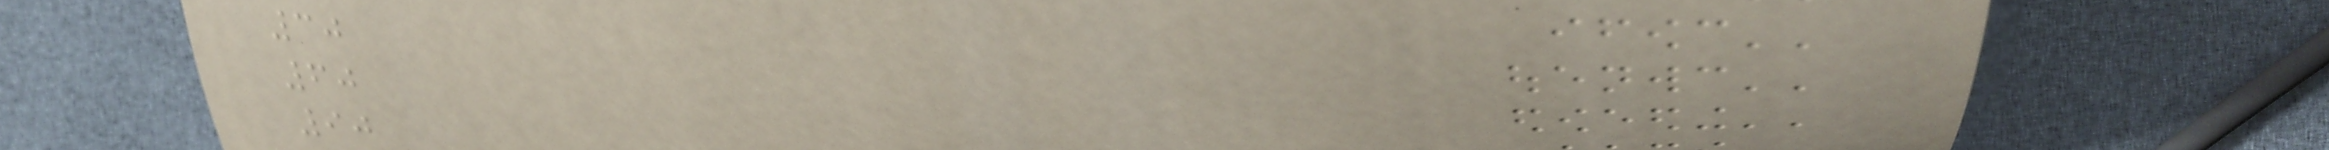30
60
90
